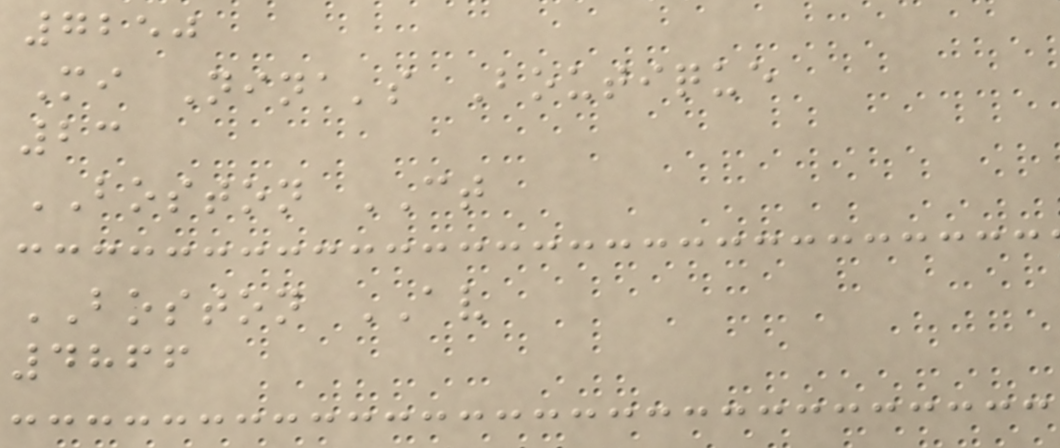7250
Mi Nina's Boutique
23
BOSTON CT
BOSTON AV
4866
